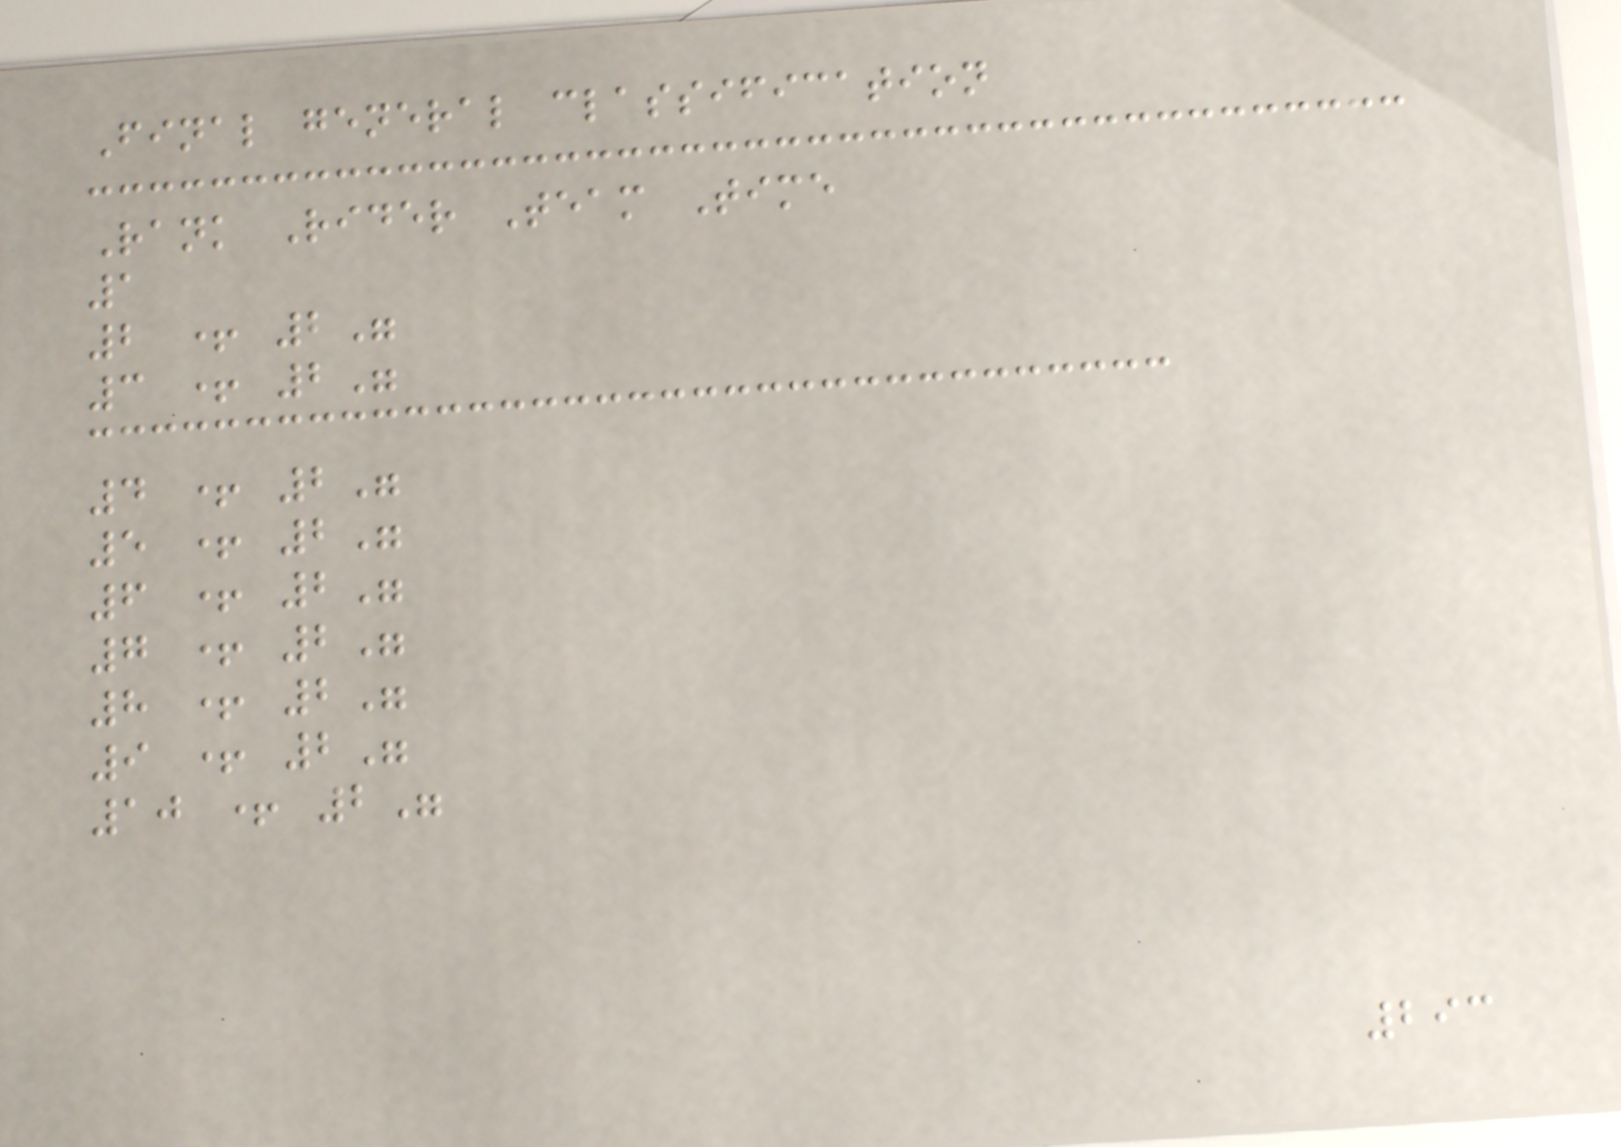Final general classification
Rank Rider Team Time
1
2 + 2"
3 + 2"
4 + 2"
5 + 2"
6 + 2"
7 + 2"
8 + 2"
9 + 2"
10 + 2"
293
